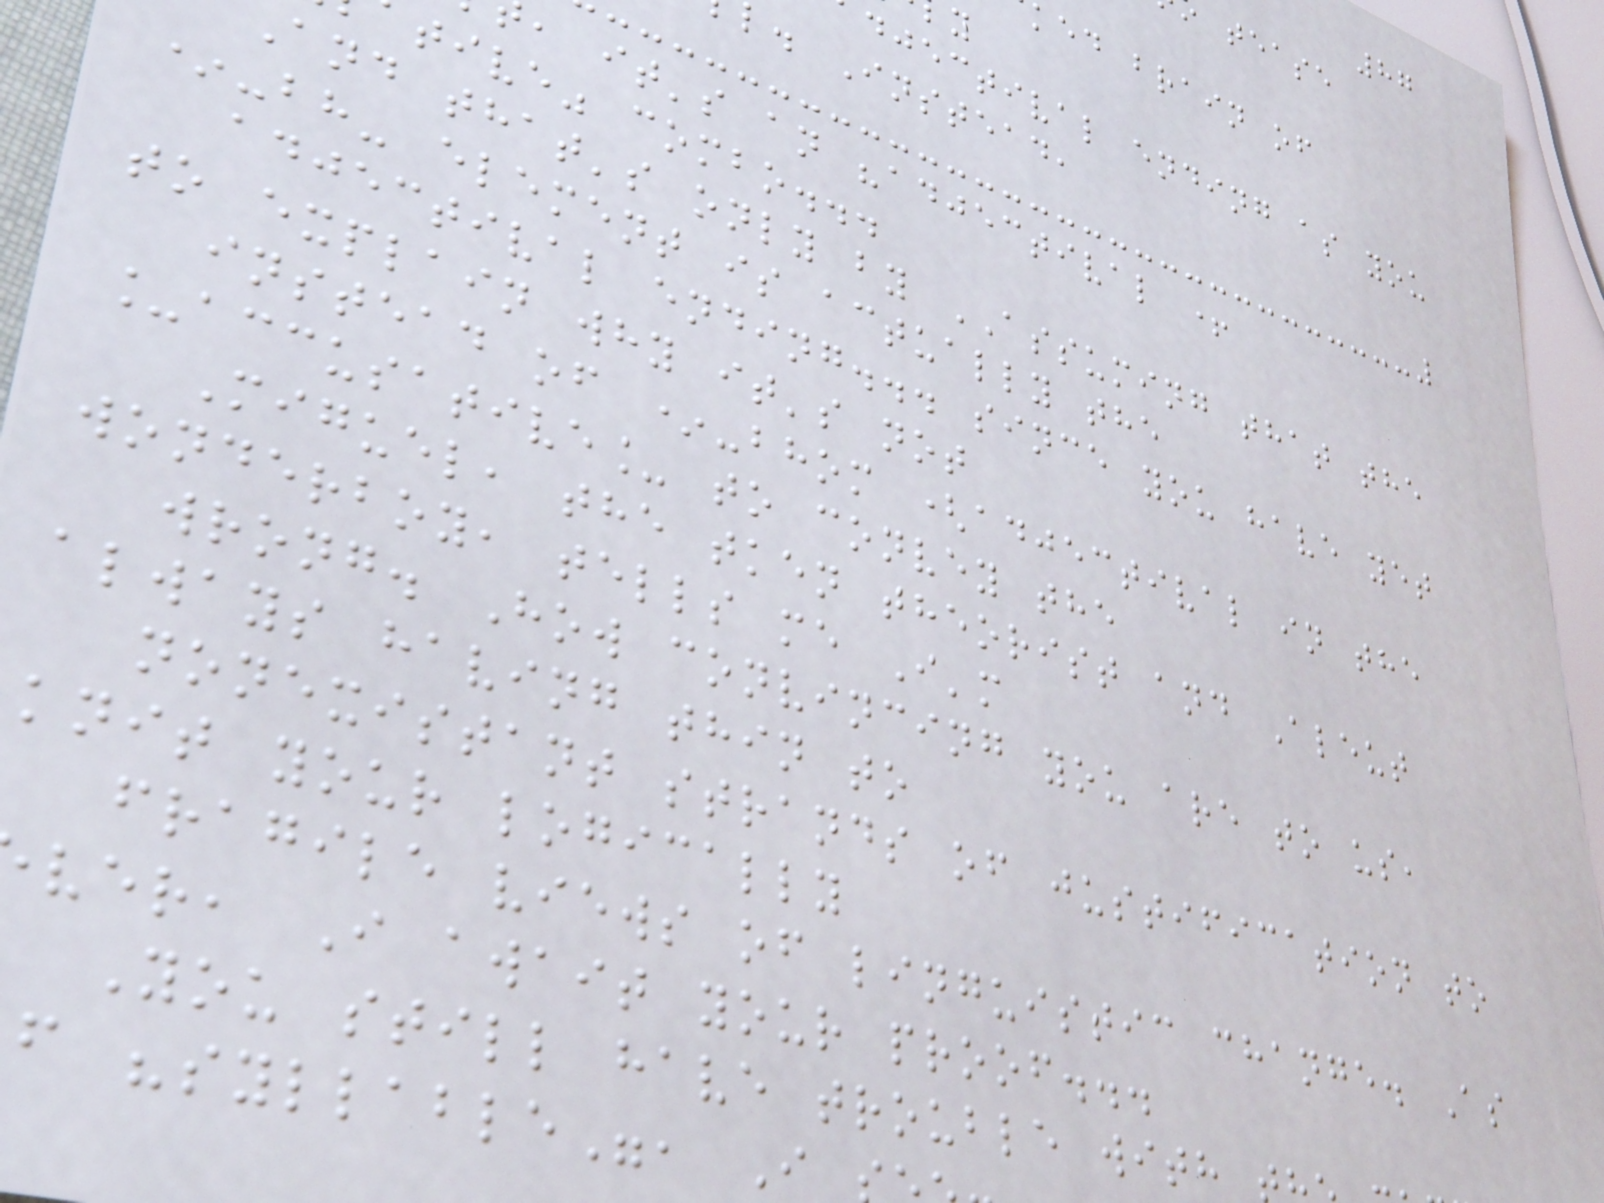87
ked brain of
djectival ending as you
l. Instead,
, it's an "adjectival +
tive" combo...
and that's only by ASSUMING that the
*-bh- element is actually the
adjectival ending... since you have yet
to explain why it's not
instead of *-bhom (adjectival in the
_accusative_ to convey the
Miguel, the tken theorist and Aleut
wonderboy, tells me I'm
wrong. How convincing you are to us,
always having thin to
nonexistant strands of justification to
knit your logically
fragile views of linguistic change. As
ver, I await your proof...
You still have trouble with
f "syllable", I
